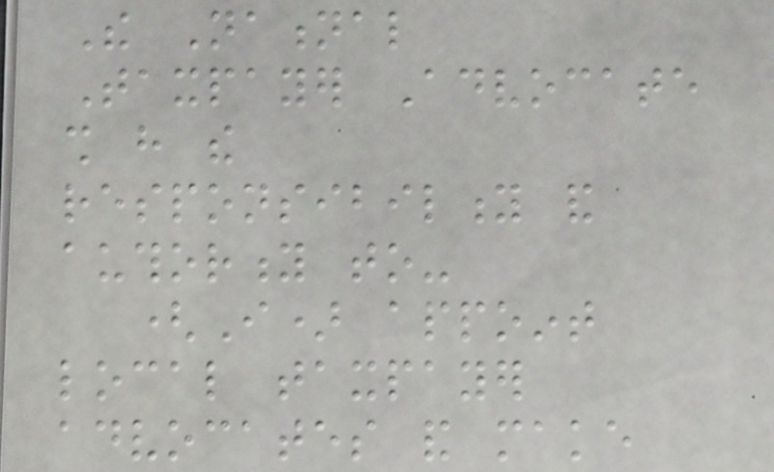The National
Taxpayer Advocate
shall have the
responsibility and
authority to-
(I) appoint
local taxpayer
advocates and make
